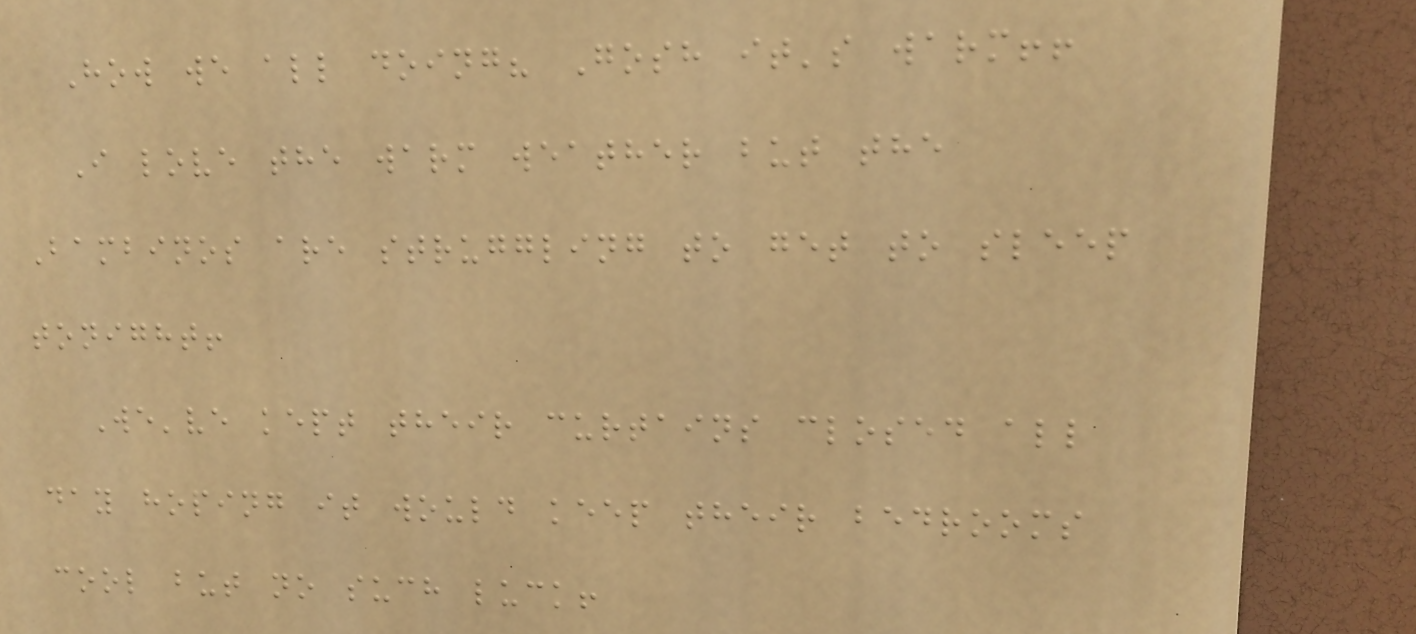How we all doing? Gosh it's warm!!
I love the warm weather but the
Bambinos are struggling to get to sleep
tonight!
We've kept their curtains closed all
day hoping it would keep their bedrooms
cool but no such luck!
